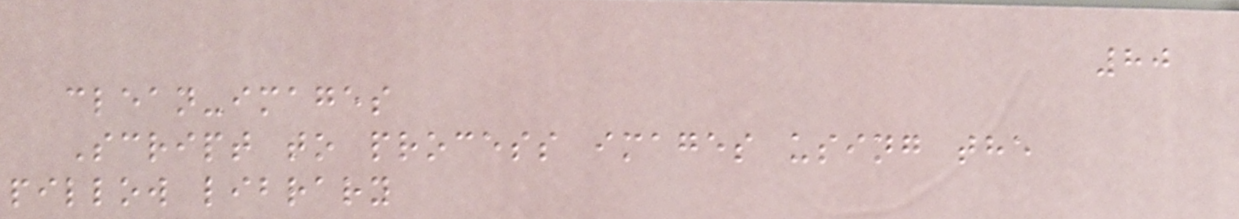80
clean-images
Script to process images using the
pillow library
